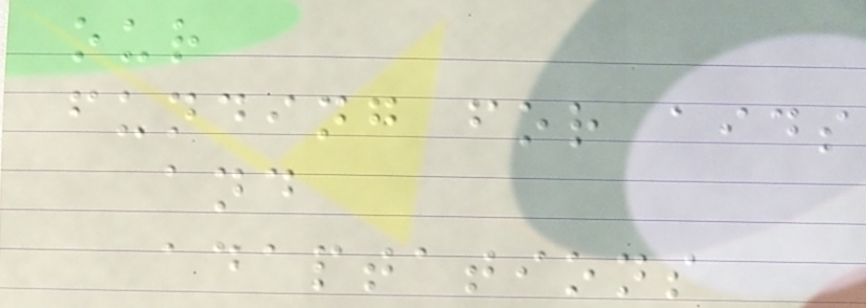our
funding for aids
and
adaptations
